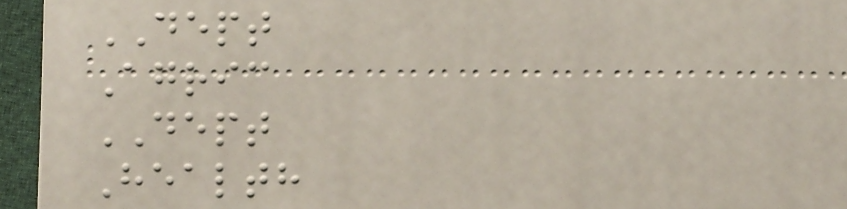DEPT
Agric
DEPT
Health
